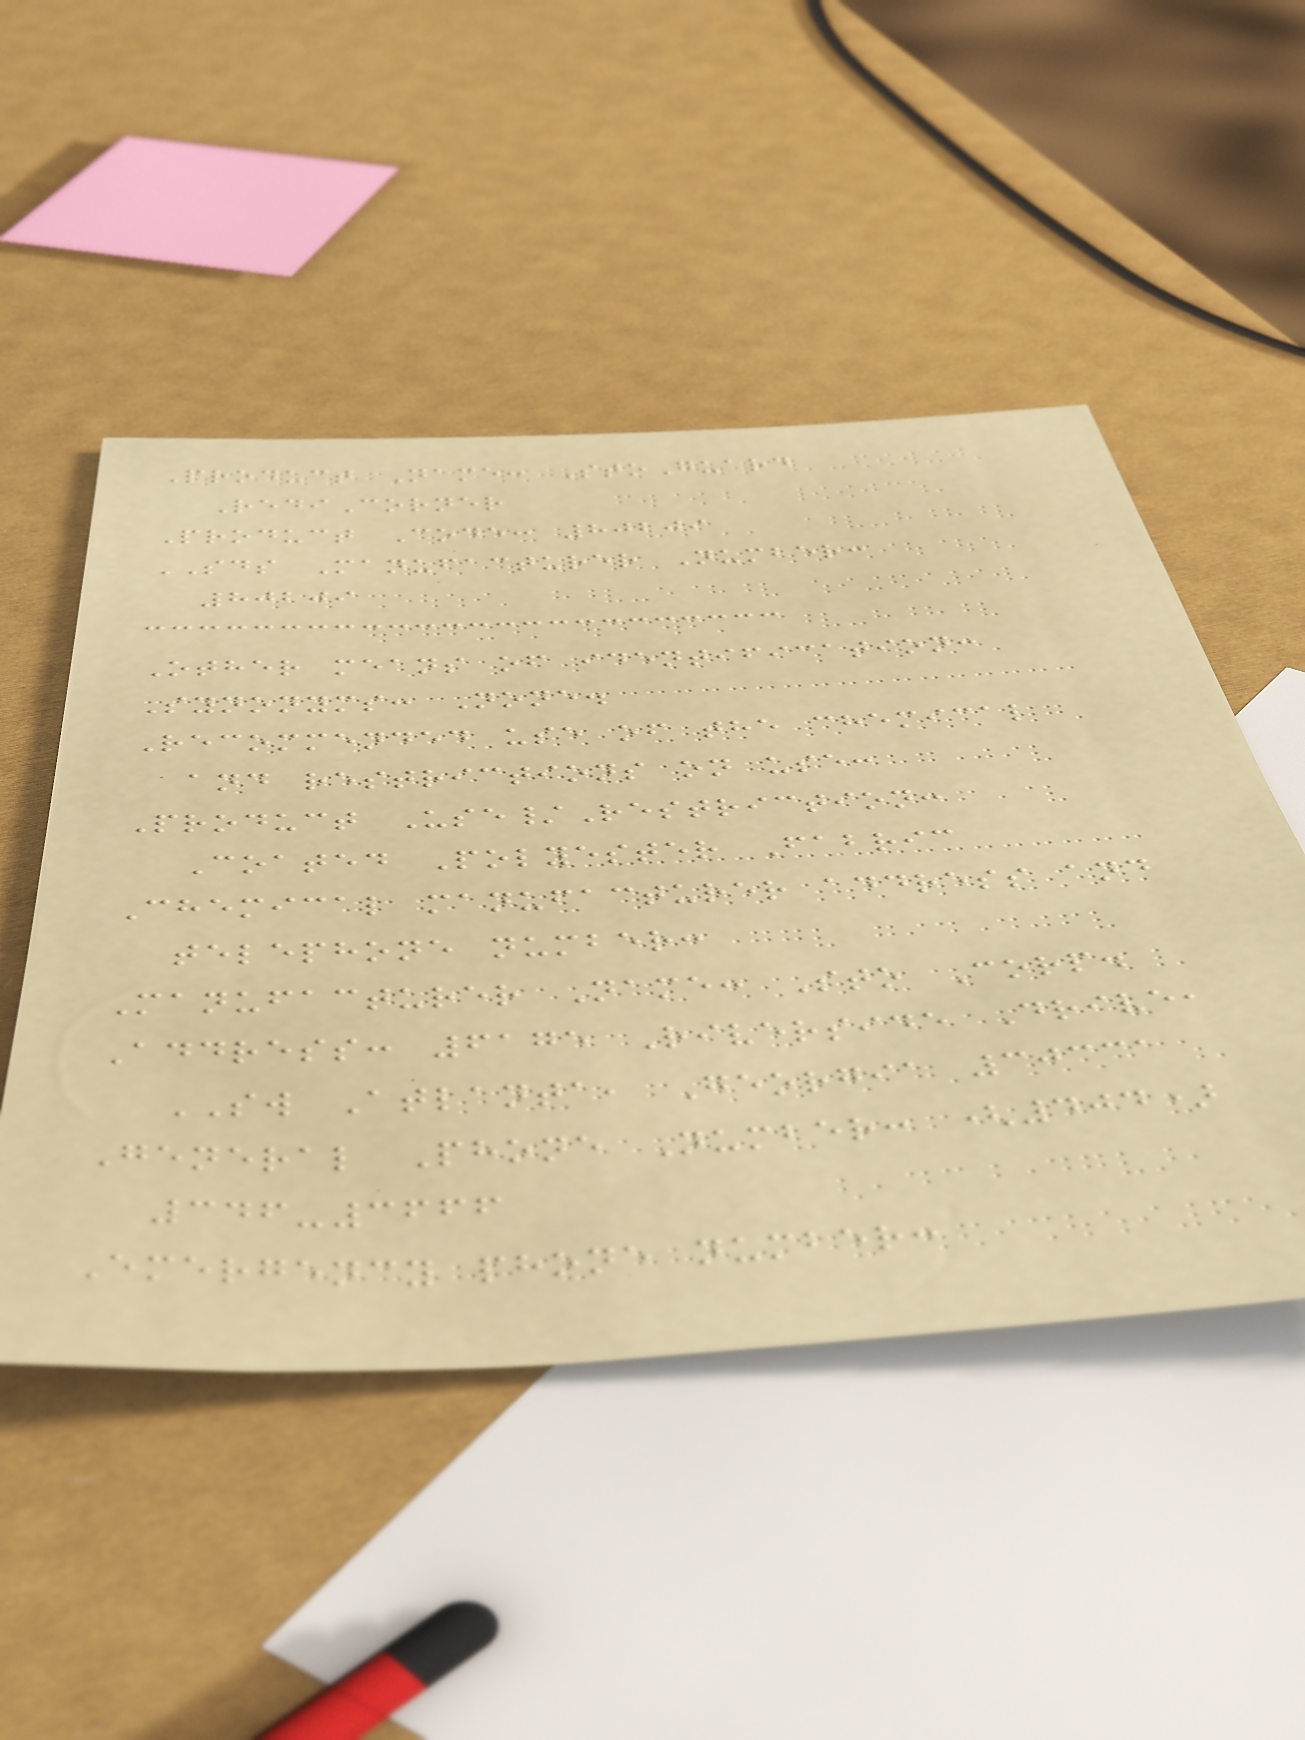Product Name: StoGuard
RediCorner
Product Code: 80209
SDS Manufacturer Number:
80209
Other means of identification:
Synonyms: None.
Recommended use of the chemical
and restrictions on use:
Product Use/Restriction:
Coated Polyester Fabric
Chemical manufacturer address and
telephone number:
Manufacturer Name: Sto Corp.
Address: 6175 Riverside Drive,
SW Atlanta, Georgia 30331
General Phone Number: (404)
346-3666
Emergency phone number:
